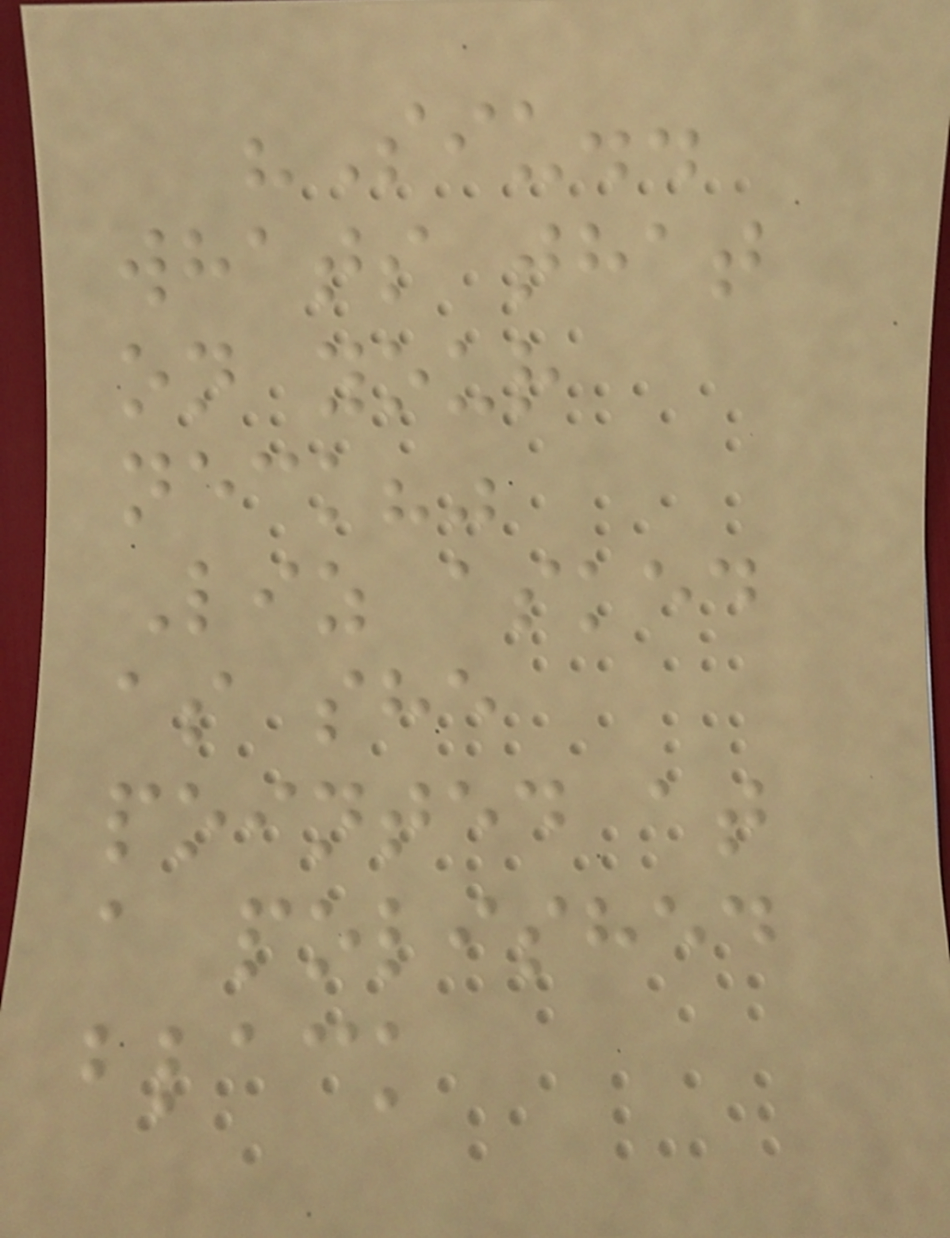"Siu..
whats that
on your
neck?"
Liz asked
as she
pointed at
a polished
black
